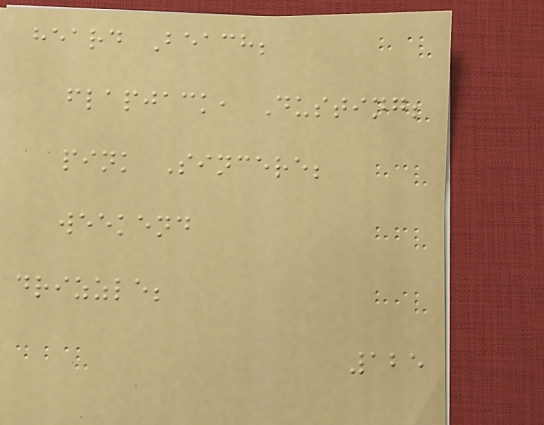heard Beach;
flapjack, Dusting;
pink Sincere;
weekend
drizzle;
125
